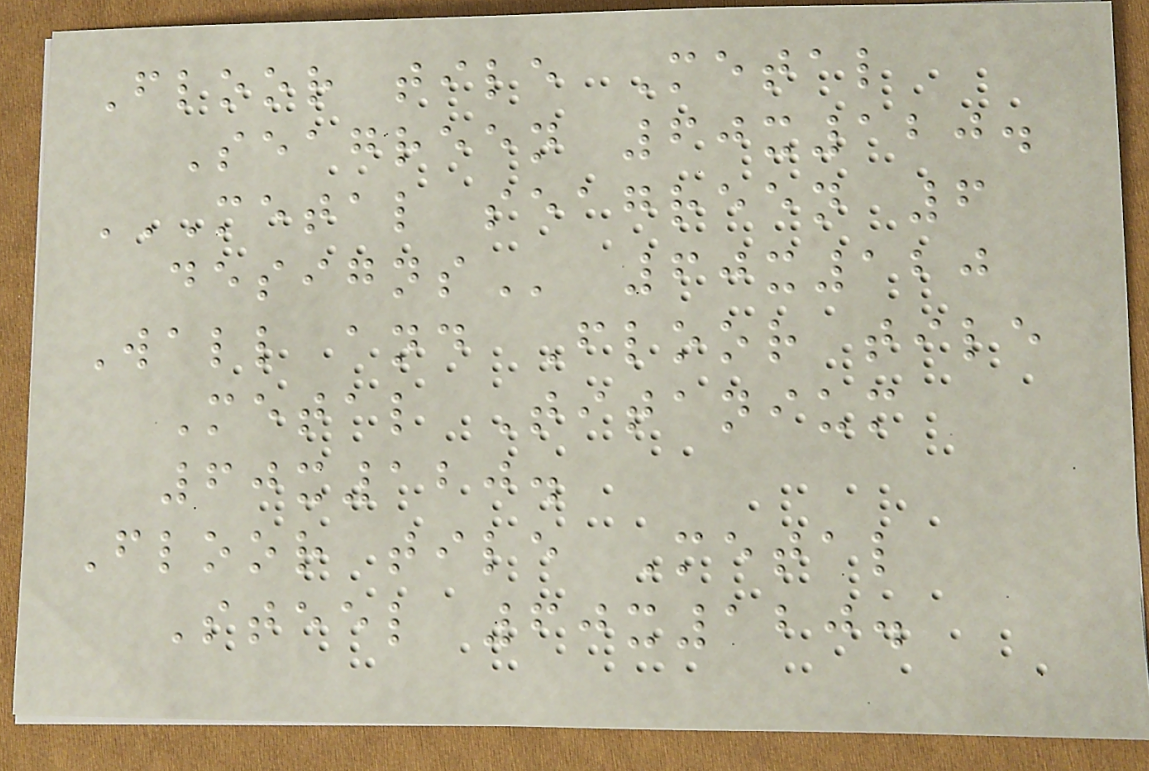Floor tile Metal
Seagreen 60x120.
METAL SEAGREEN 6
DESIGNS 60x120
Wall and Floor tile
Metal Titanium
60x120.
Floor tile Metal
Steel 60x120.
